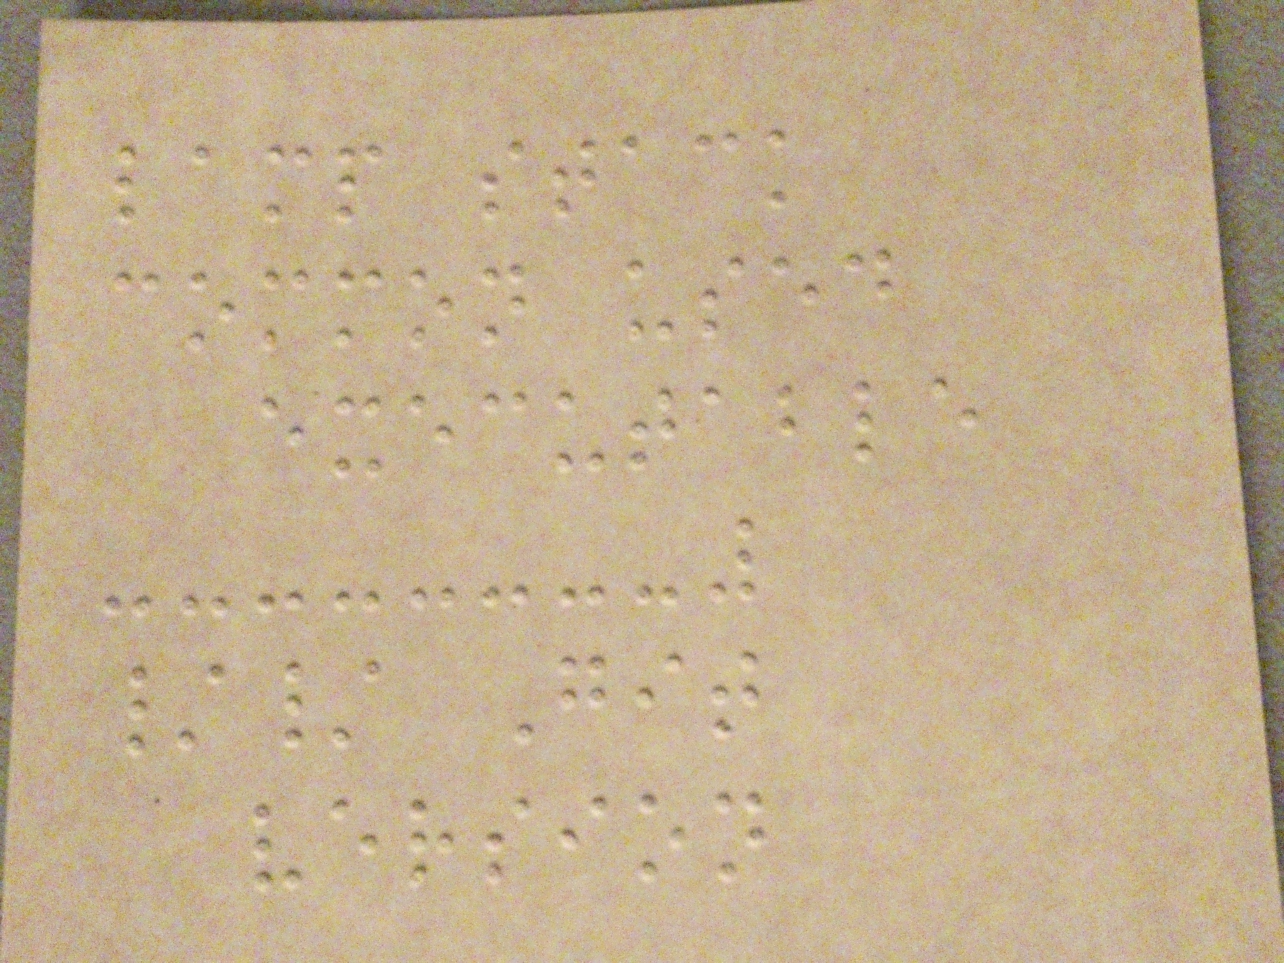lamp stack
common used
executable
// Git
version
